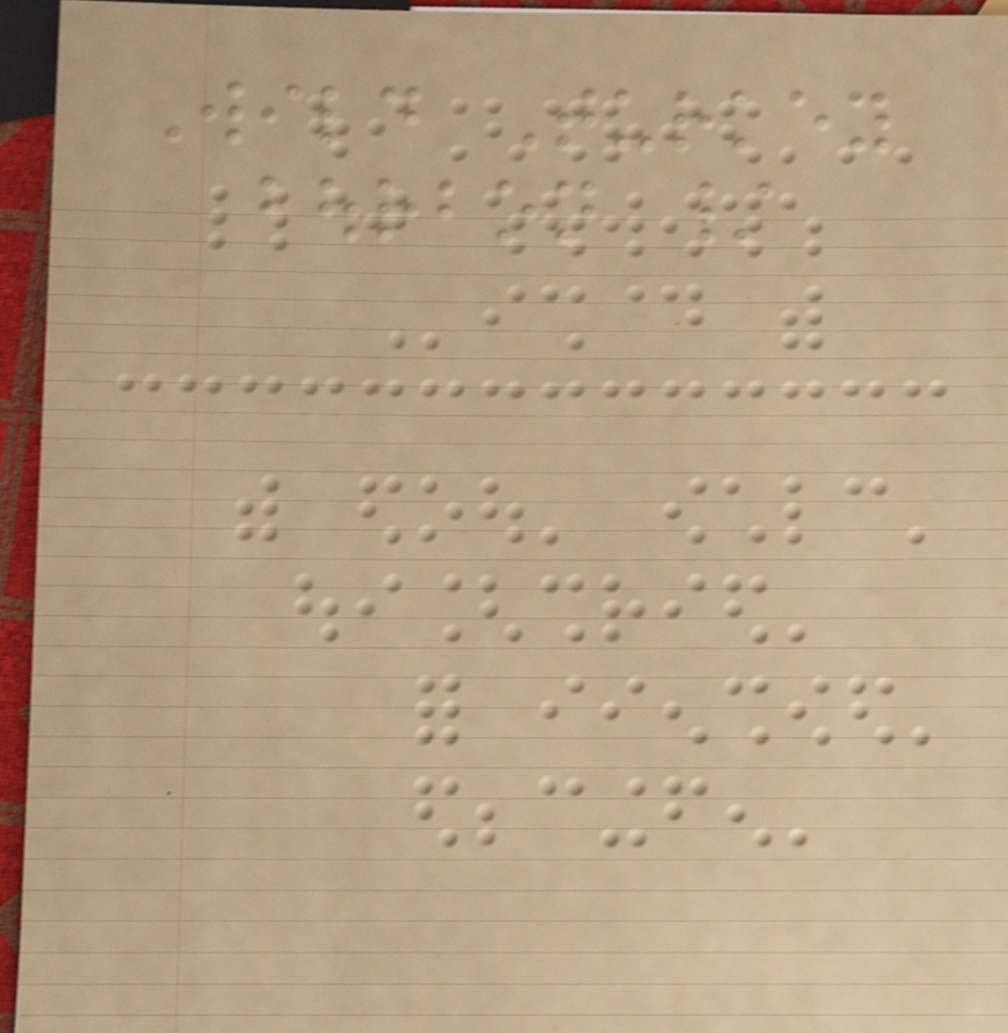Wild Turkey
bourbon /
